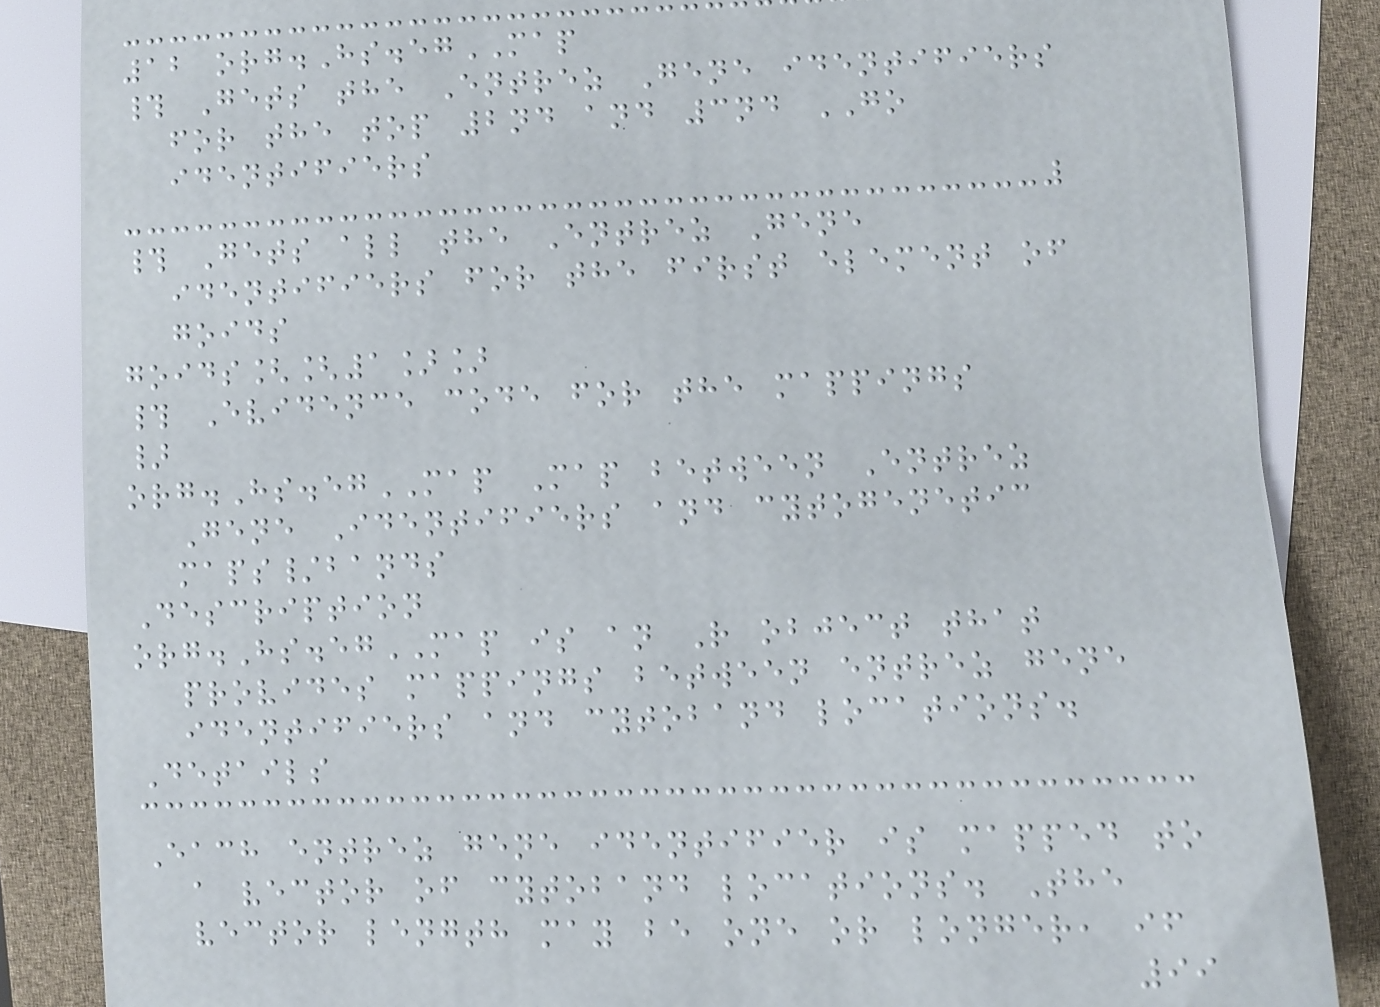12 org.Hs.egMAP
# Gets the Entrez Gene identifiers
for the top 2nd and 3nd GO
identifiers
# Gets all the Entrez Gene
identifiers for the first element of
goids
goids[[1]]
# Evidence code for the mappings
}
org.Hs.egMAP Map between Entrez
Gene Identifiers and cytogenetic
maps/bands
Description
org.Hs.egMAP is an R object that
provides mappings between entrez gene
identifiers and cytoband locations.
Details
Each entrez gene identifier is mapped to
a vector of cytoband locations. The
vector length may be one or longer, if
99
